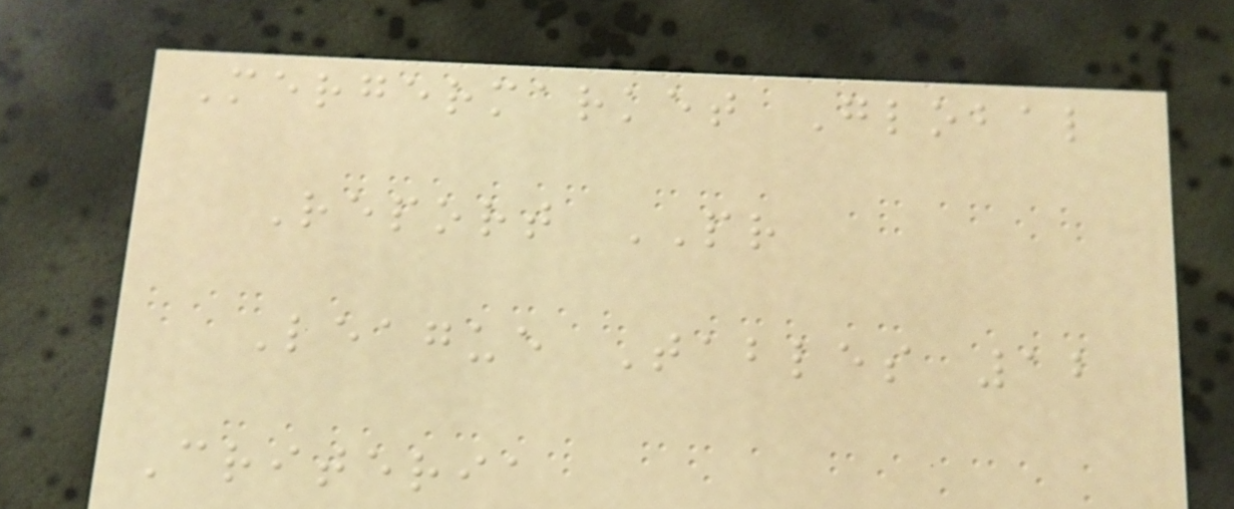Mergermarket Global
Report PR
League Tables 12
Criteria
